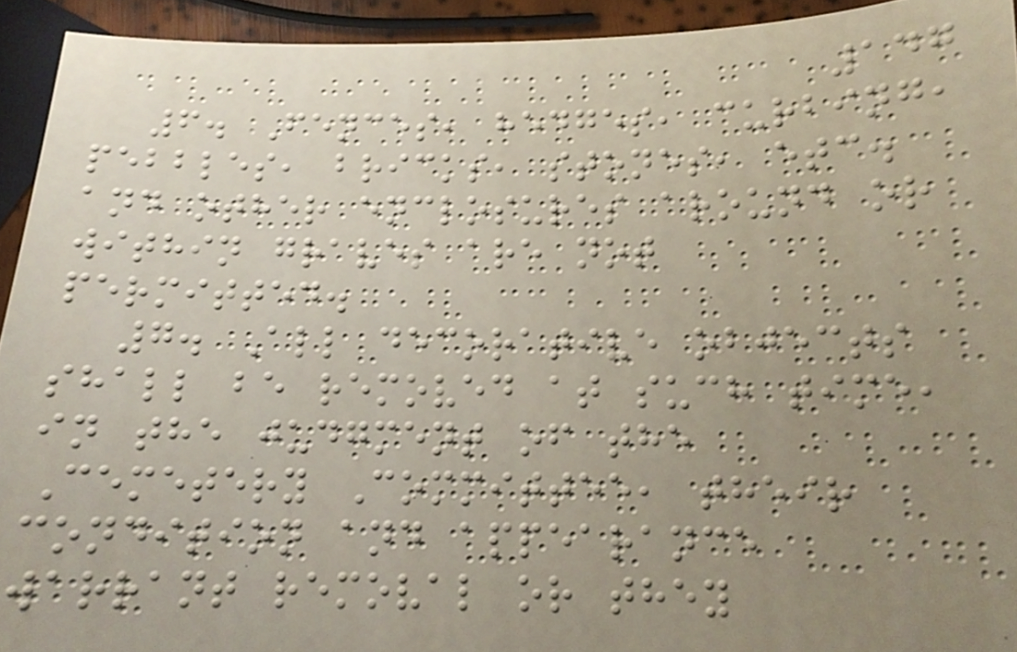147
6. Fences, hedges, curbing,
pebbles, bricks, stones, etc.
and other enclosures around or
within graves are not
permitted.
7. All decorative objects
shall be removed at such time,
in the judgment of the
Cemetery Committee, their
condition and appearance
warrant removal or they
